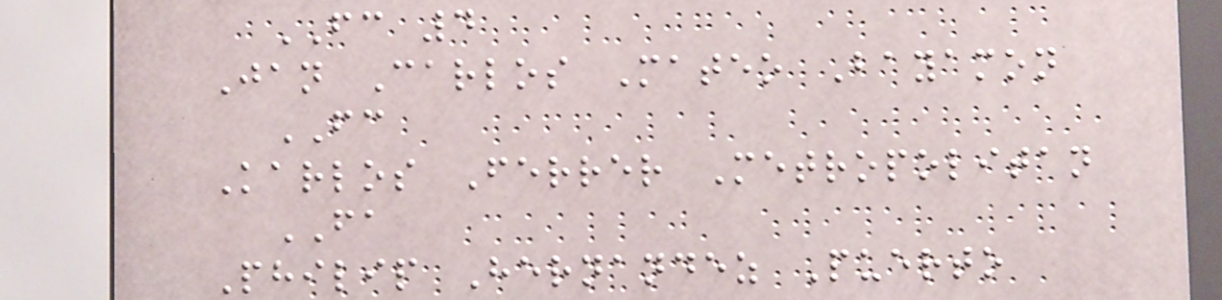FC 4
Jan Carlos Mateo Bayamon
FC
Karlos Ferrer Metropolitan
FA
Philip Hernandez Puerto
